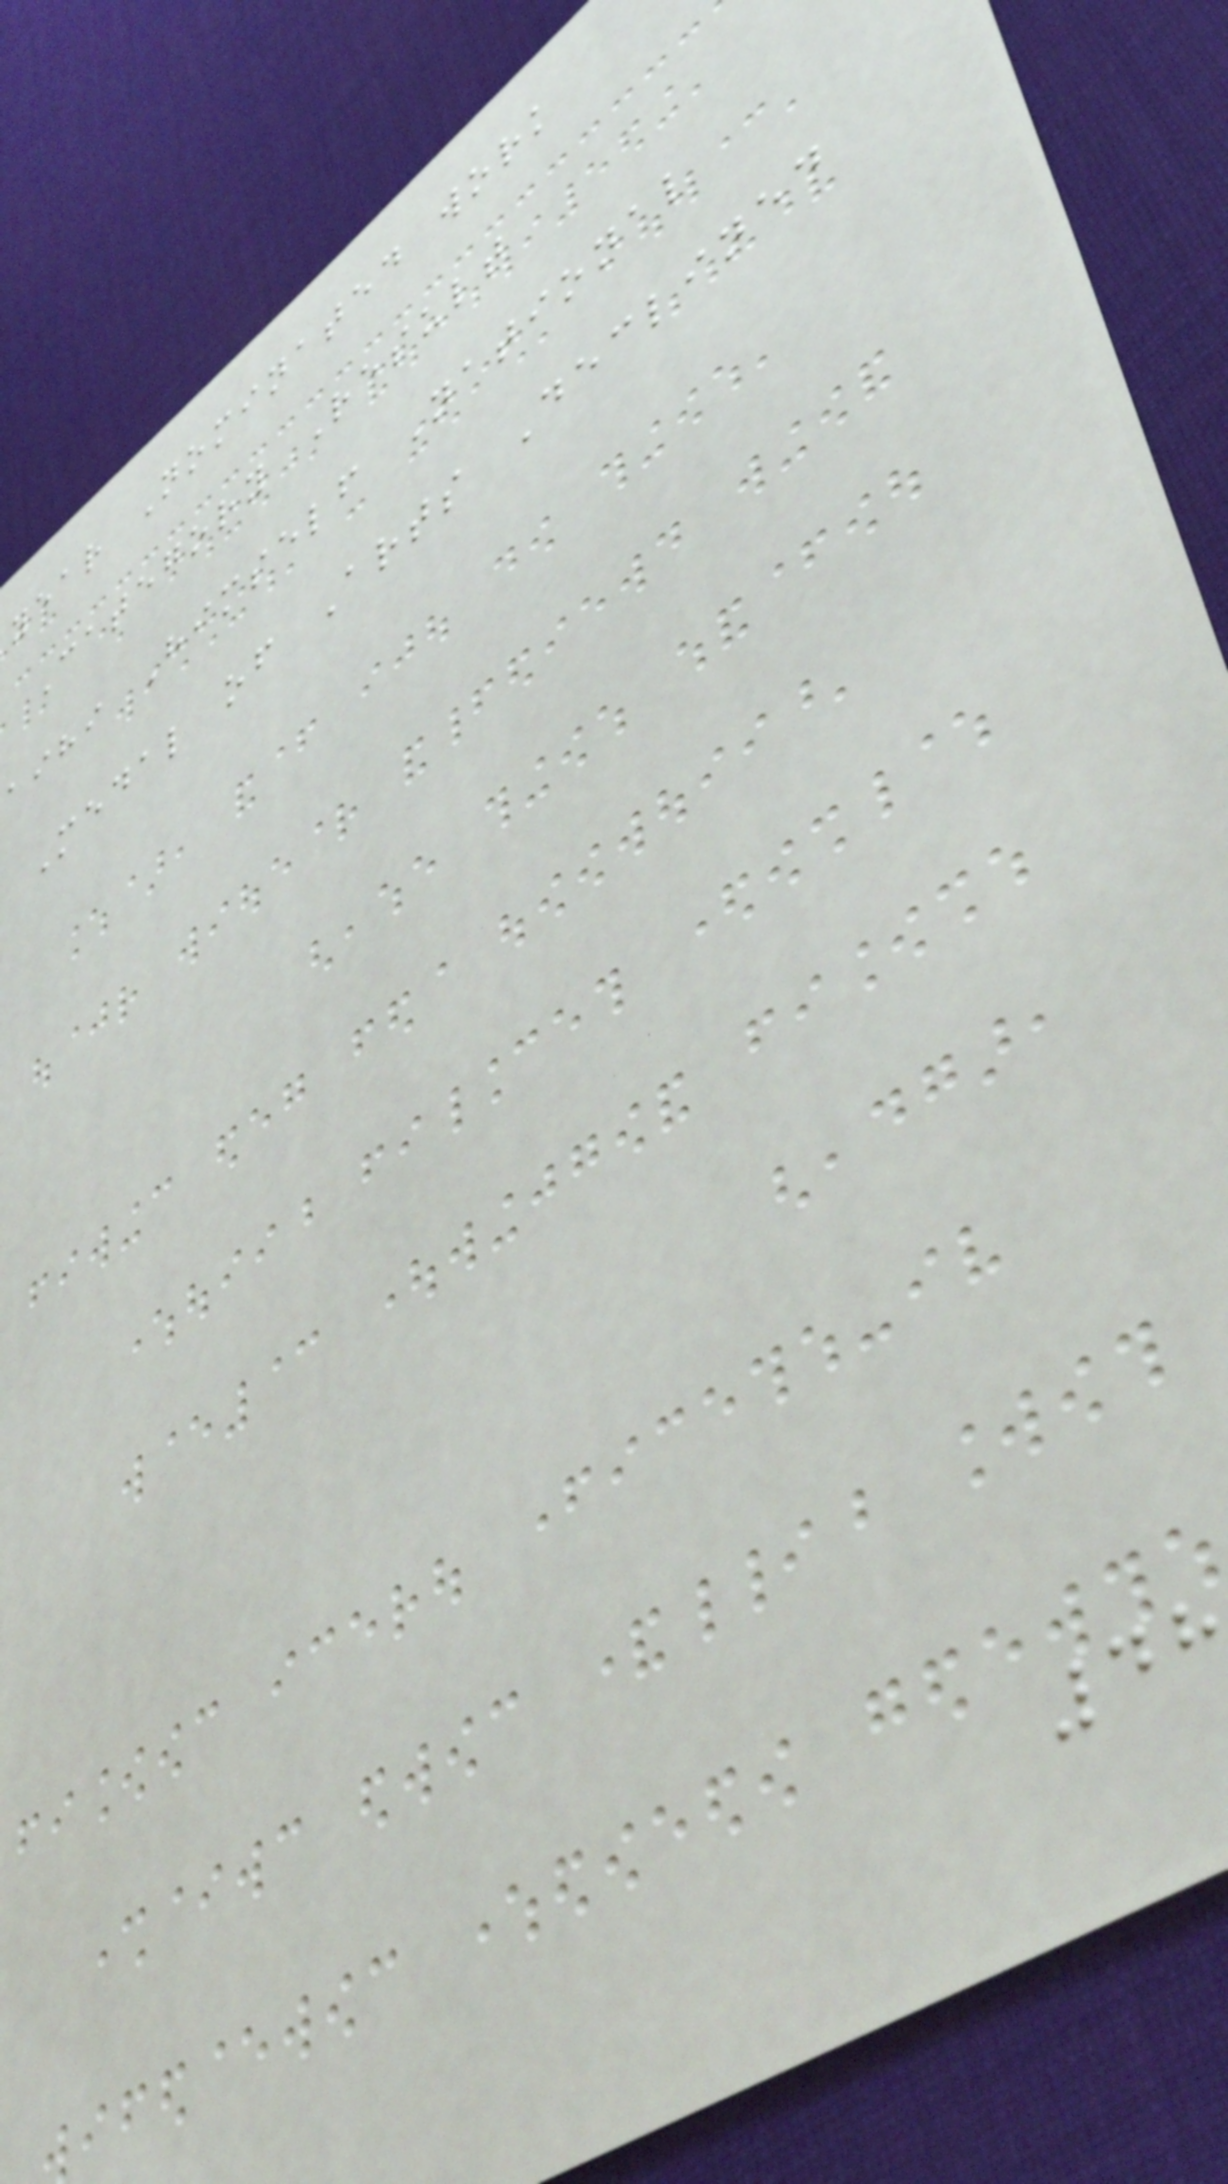year Nominated work
Category Result
aihi Himself National
Medal of Arts Declined
48
